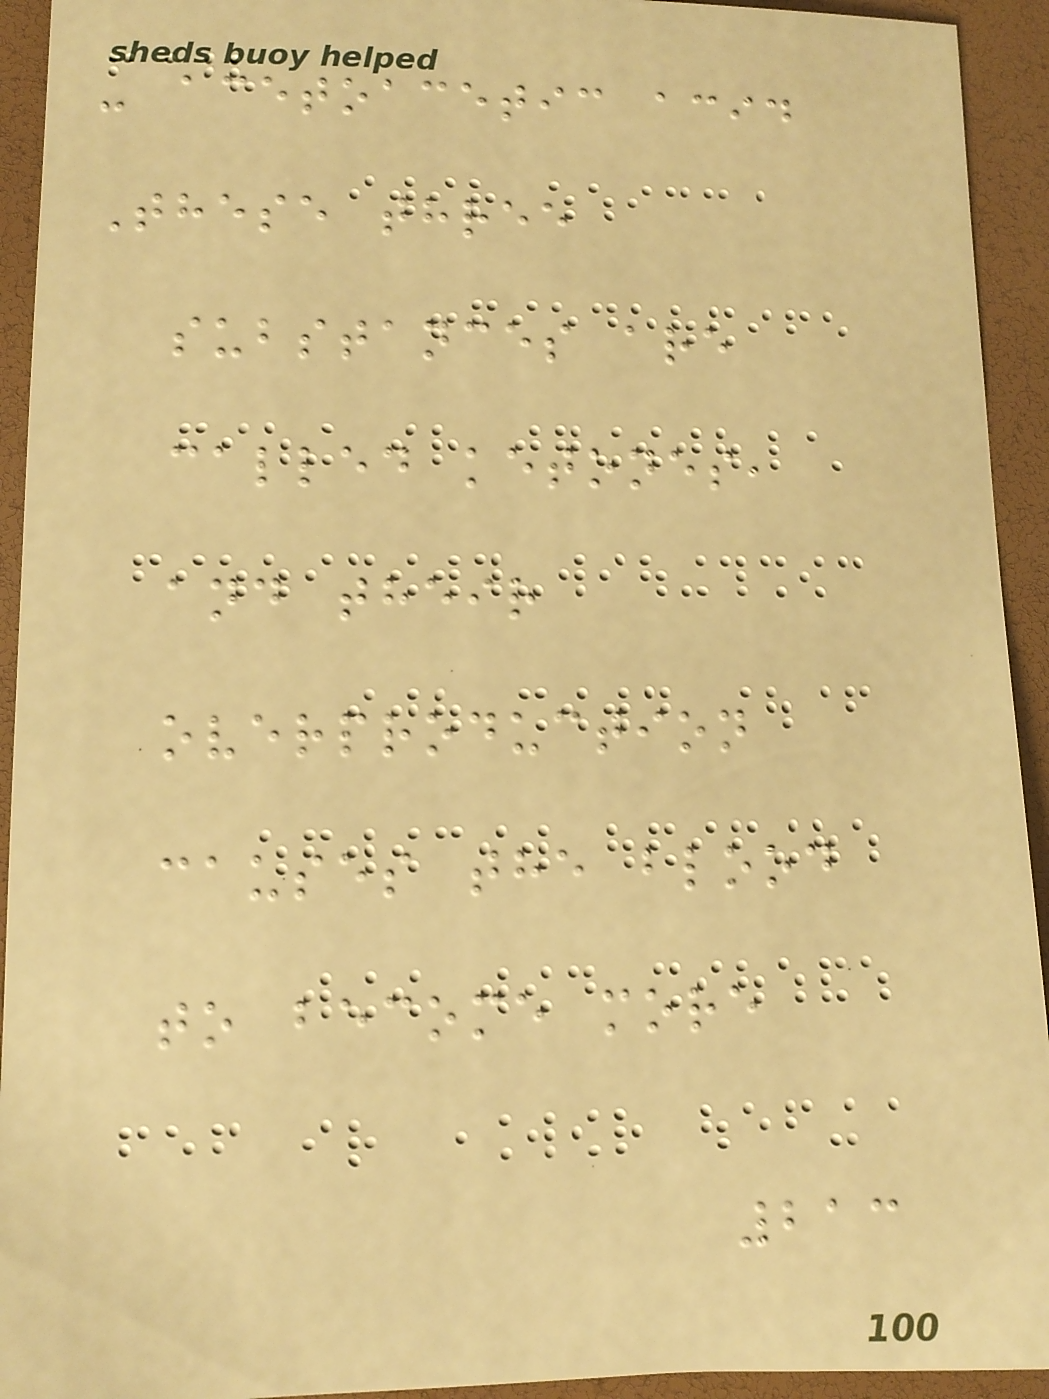- acetoacetic acid
These three
substances are
called ketones,
and their
overproduction
causes the blood
to become more
213
